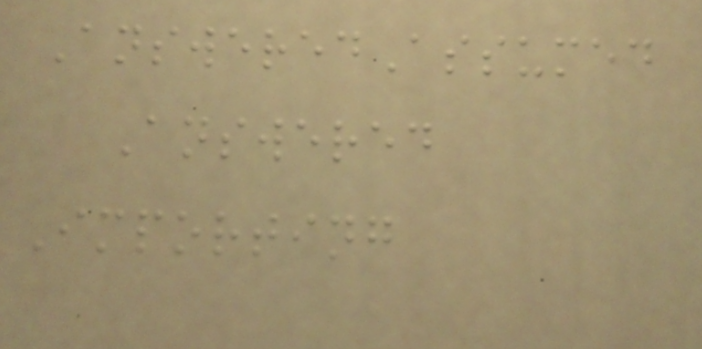AnsweredAssumed
Answered
Importing
